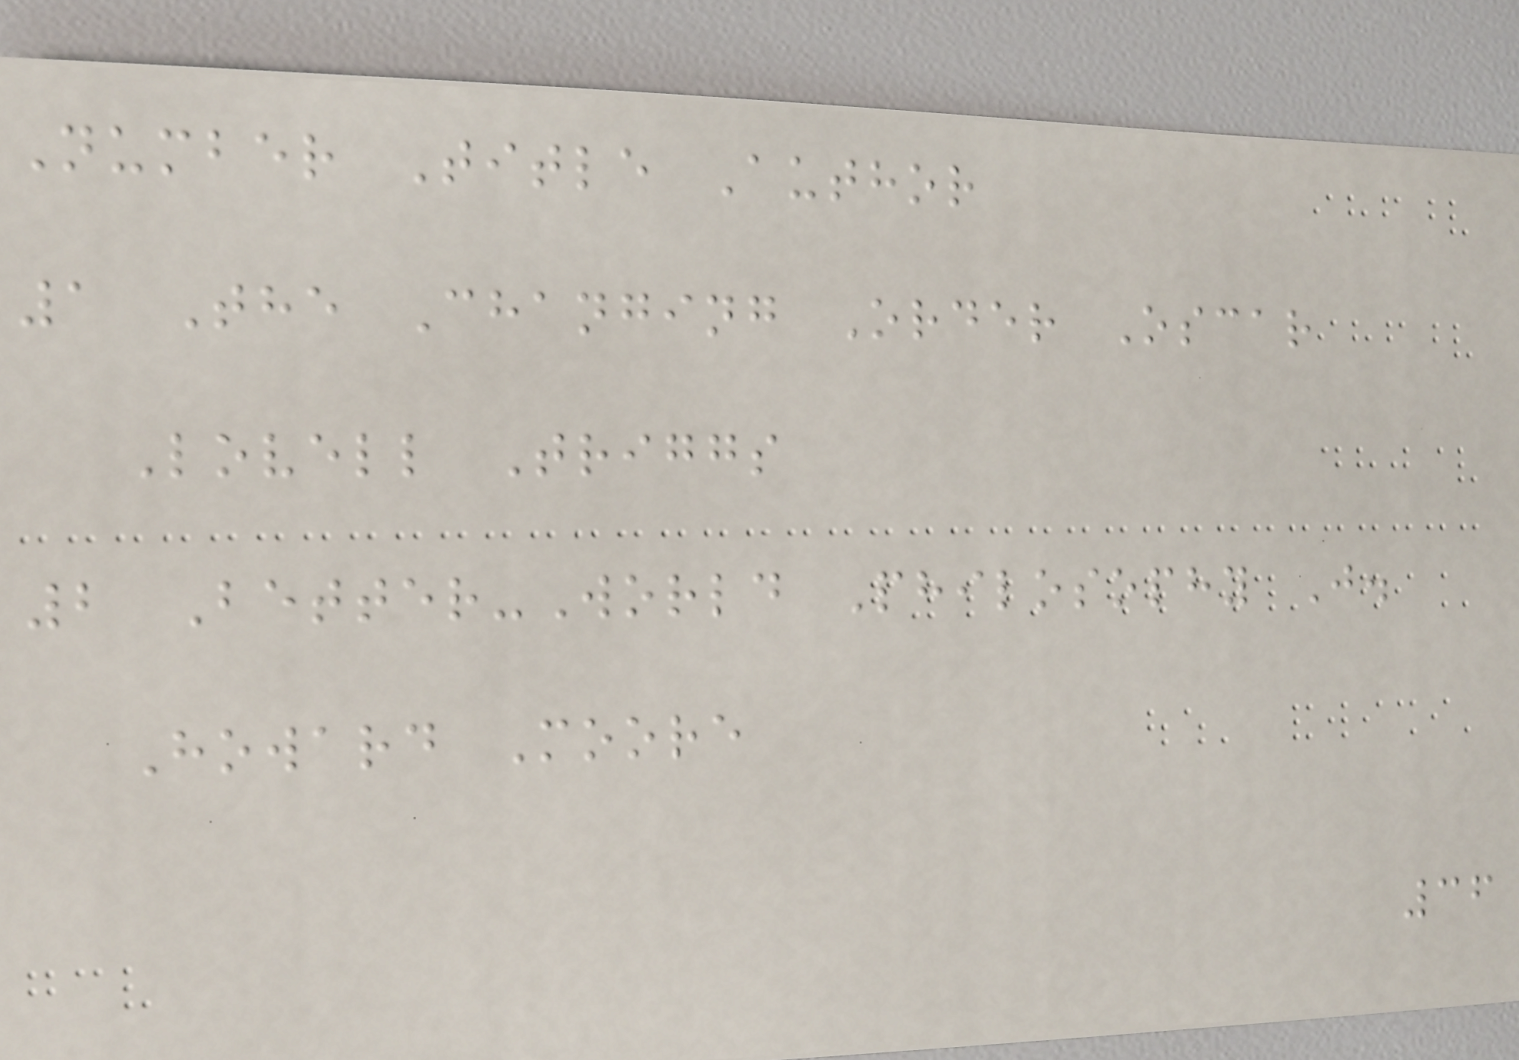Number Title Author
1 The Changing Order Oscar
Lovell Triggs
2 Better-World Philosophy J.
Howard Moore
36
